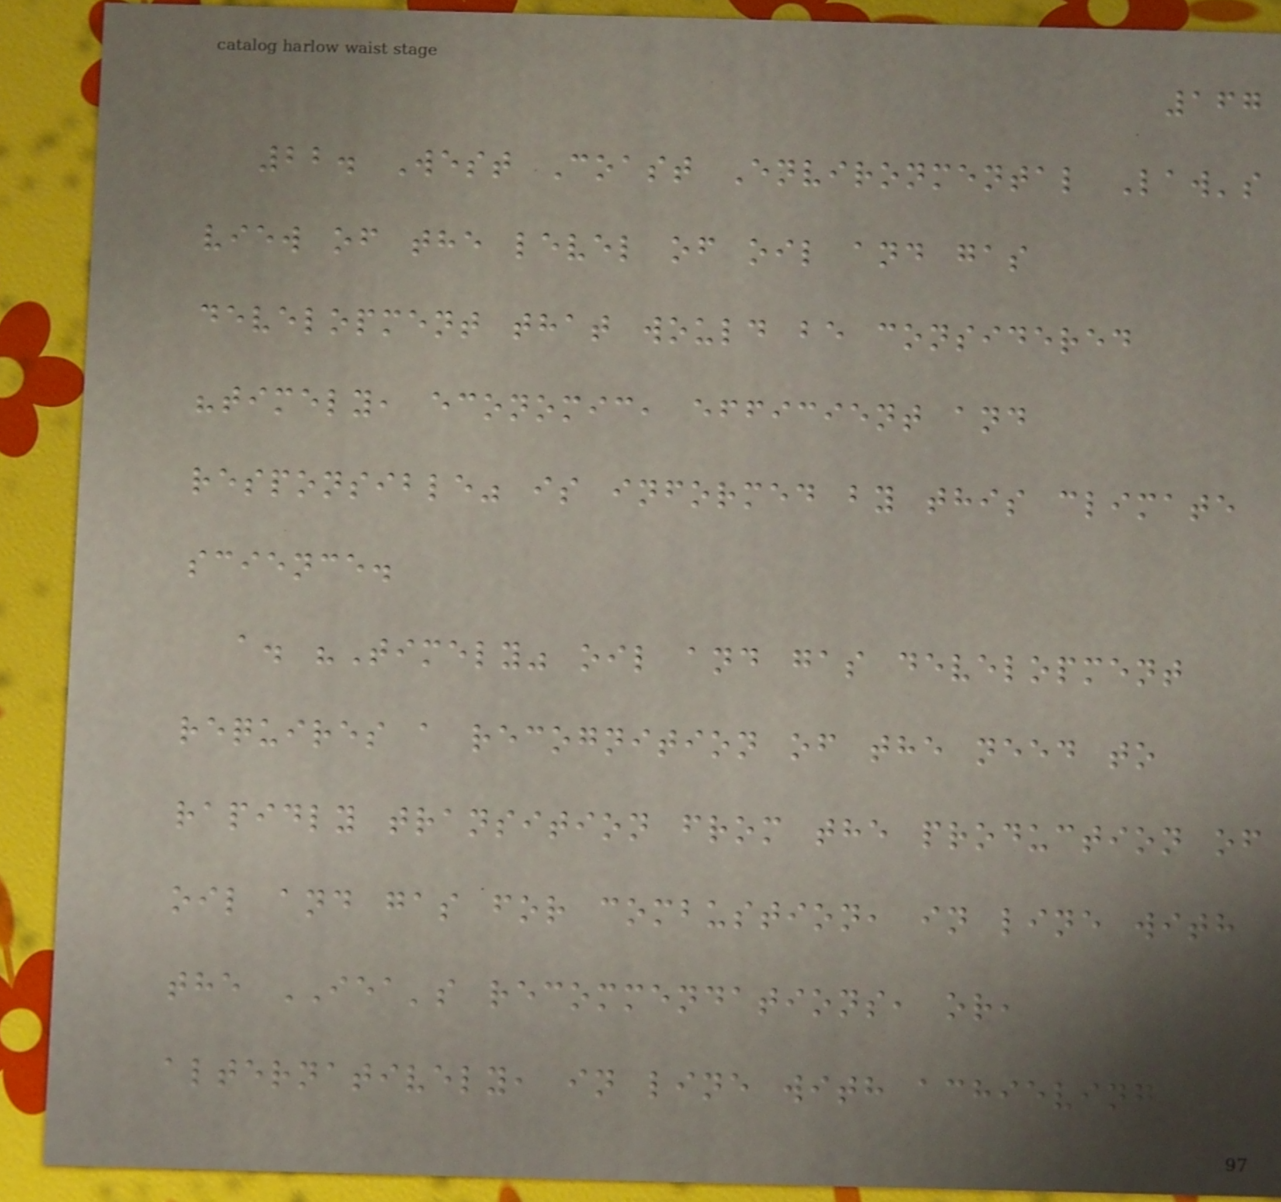167
22. West Coast Environmental Law's
view of the level of oil and gas
development that would be considered
"timely, economic, efficient and
responsible" is informed by this climate
science.
a. "Timely" oil and gas development
requires a recognition of the need to
rapidly transition from the production of
oil and gas for combustion, in line with
the IEA's recommendations, or,
alternatively, in line with achieving
